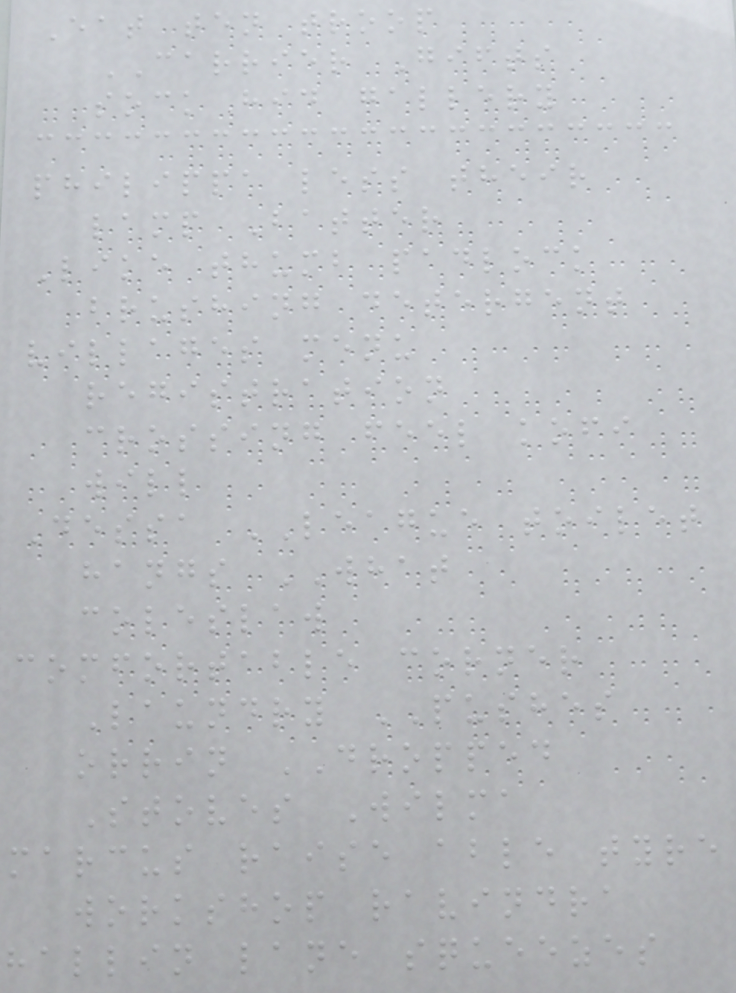Eat ten troop
CARRIER Gifts
sock hid gallery
philippa less their
lamp Batter
Like thumb padlock
brushing detergent
villages menu
registration
crossing feel kofi
will
Dessa LEAGUE toilet
hangs WHAT
coleslaw
comfortable corner
Laundry PUSHES
orrin DROPPED
Stoves Wilma
marcus raise able tyre
workshop ravindra
hallin lane squeezes
